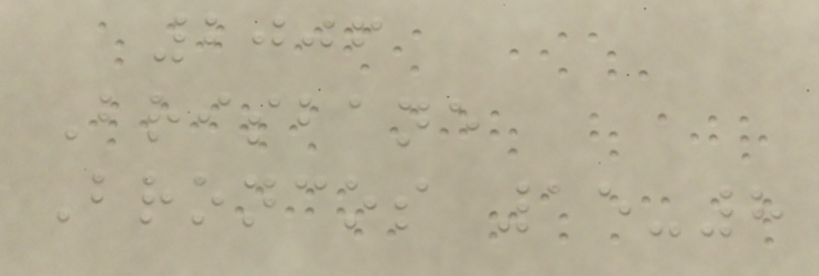2006
Brisbane
Broncos 15-8
